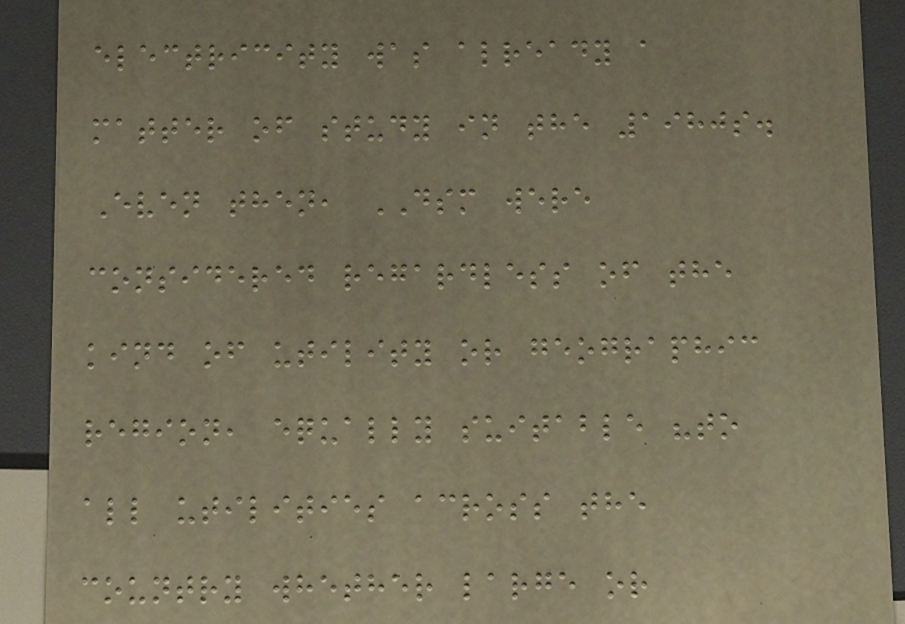electricity was already a
matter of study in the 1980s.
Even then, DSM were
considered regardless of the
kind of utility or geographic
region, equally suitable "to
all utilities across the
country whether large or
